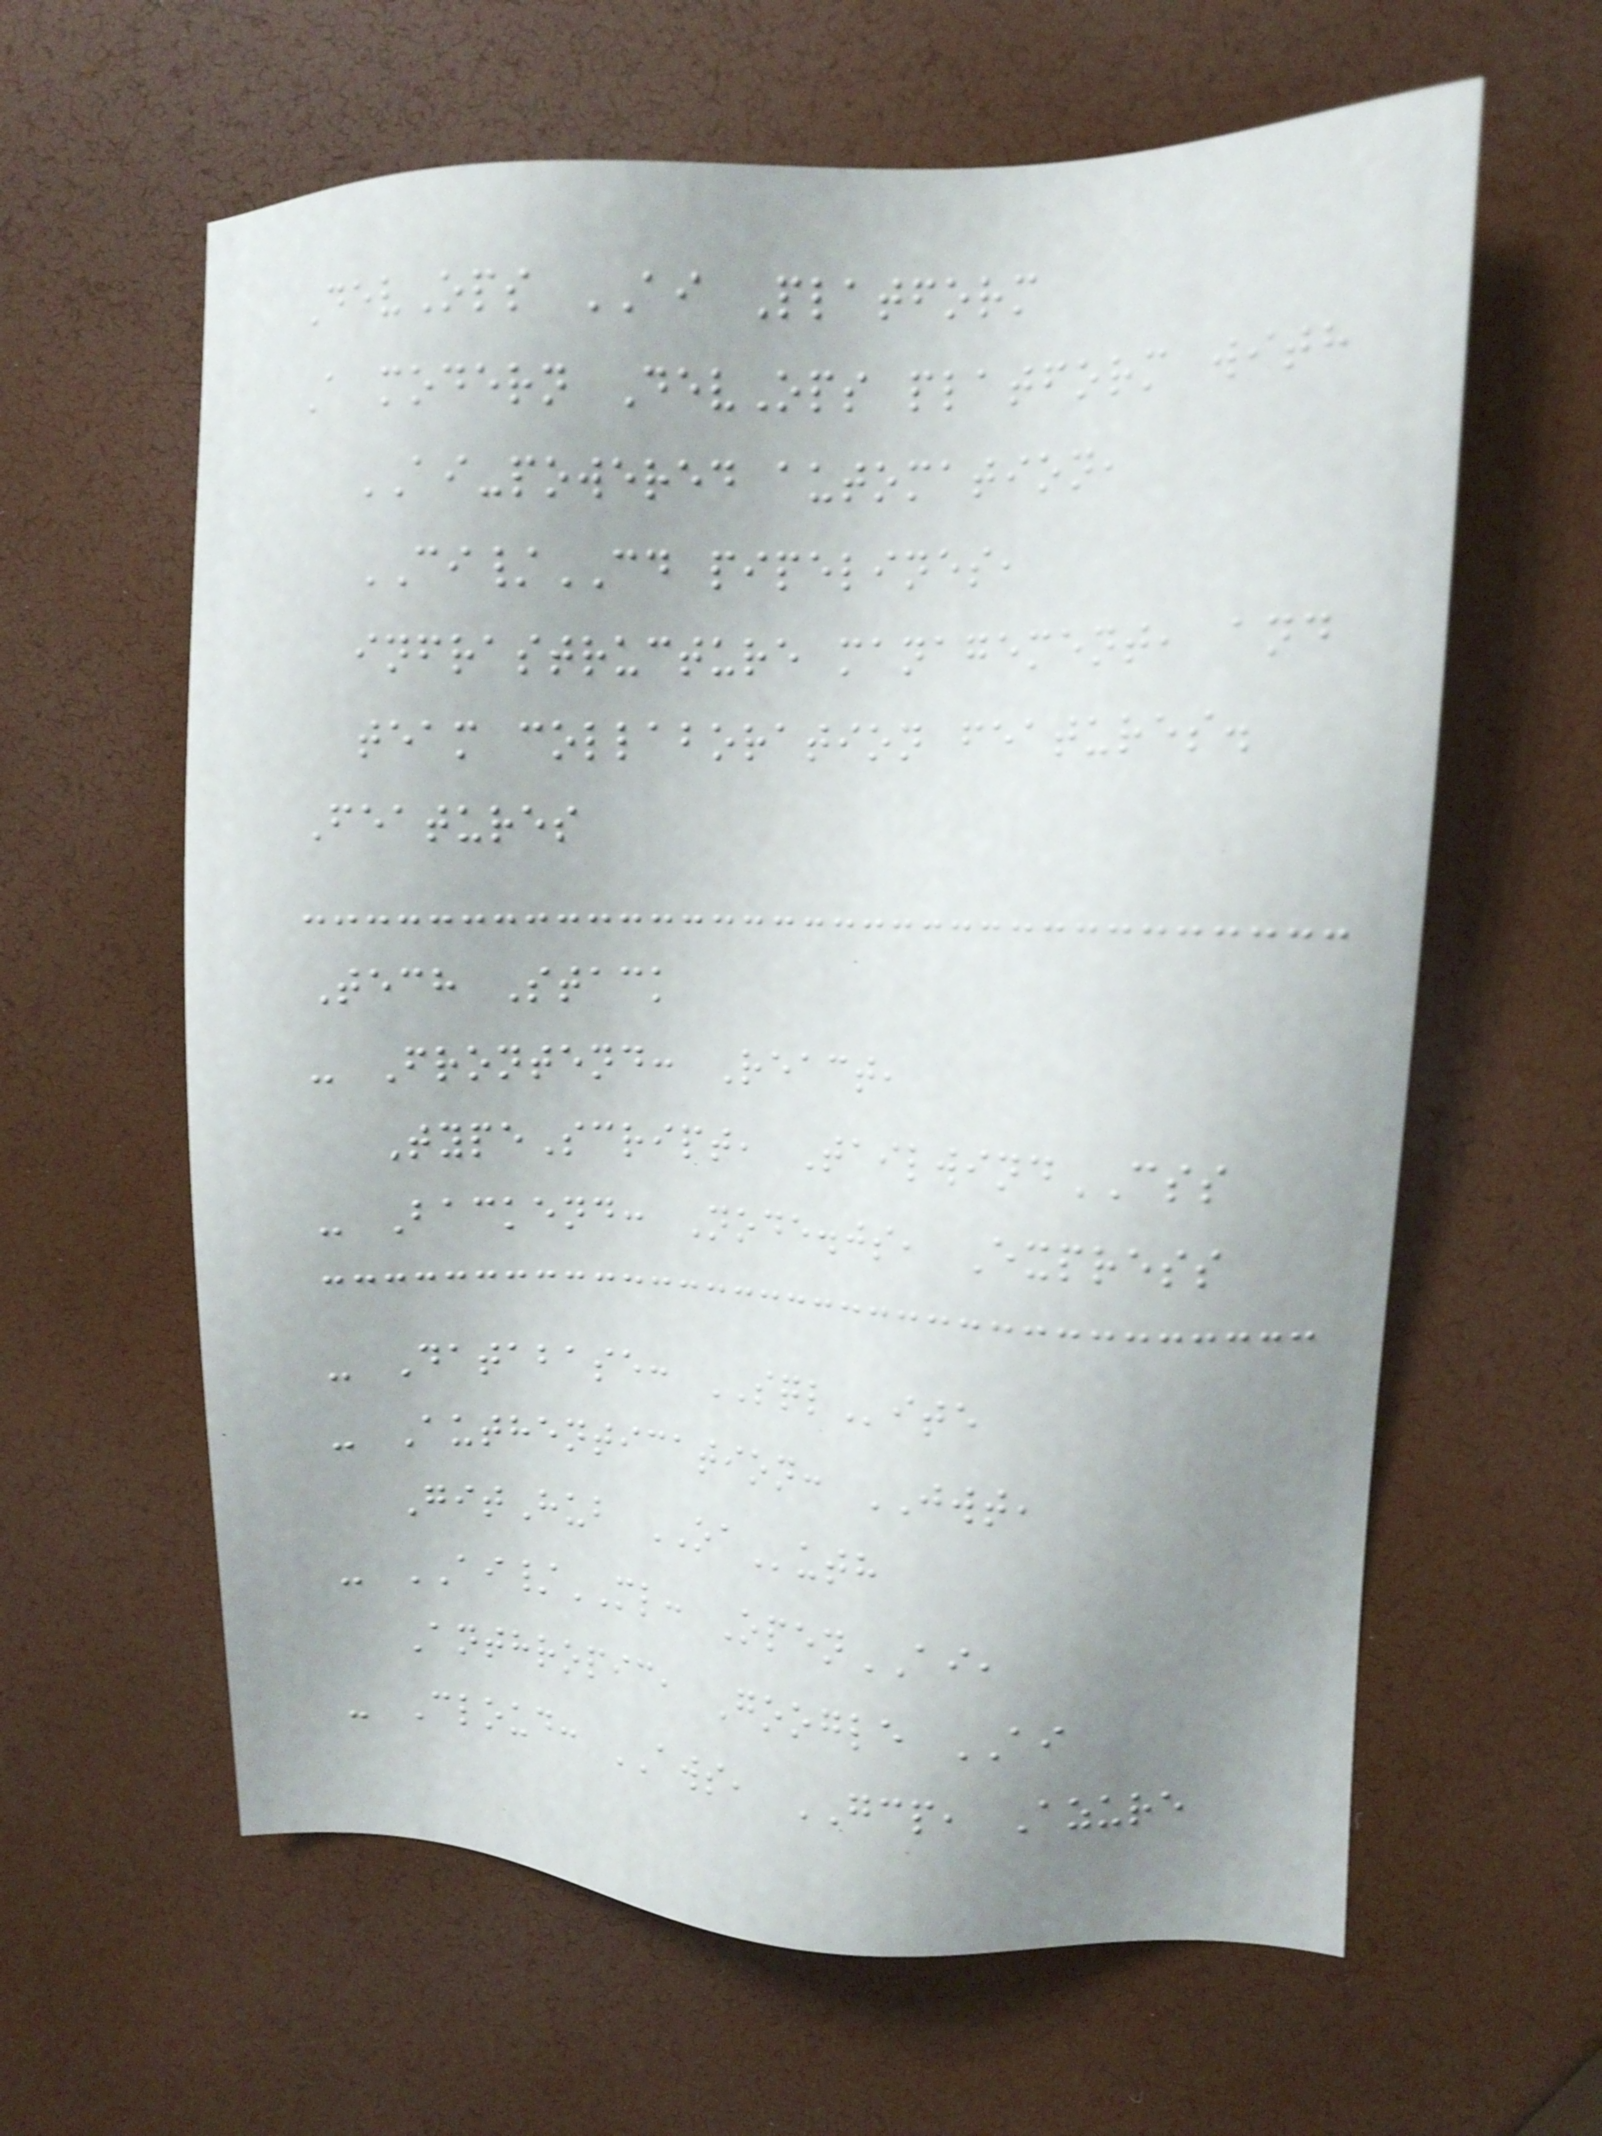DevOps AI Platform
A modern DevOps platform with
AI-powered automation,
CI/CD pipelines,
infrastructure management, and
team collaboration features.
Features
Tech Stack
- Frontend: React,
TypeScript, TailwindCSS
- Backend: Node.js, Express
- Database: SQLite
- Authentication: JWT,
GitHub OAuth
- AI/ML: OpenAI,
Anthropic, Google AI
- Cloud: AWS, GCP, Azure
